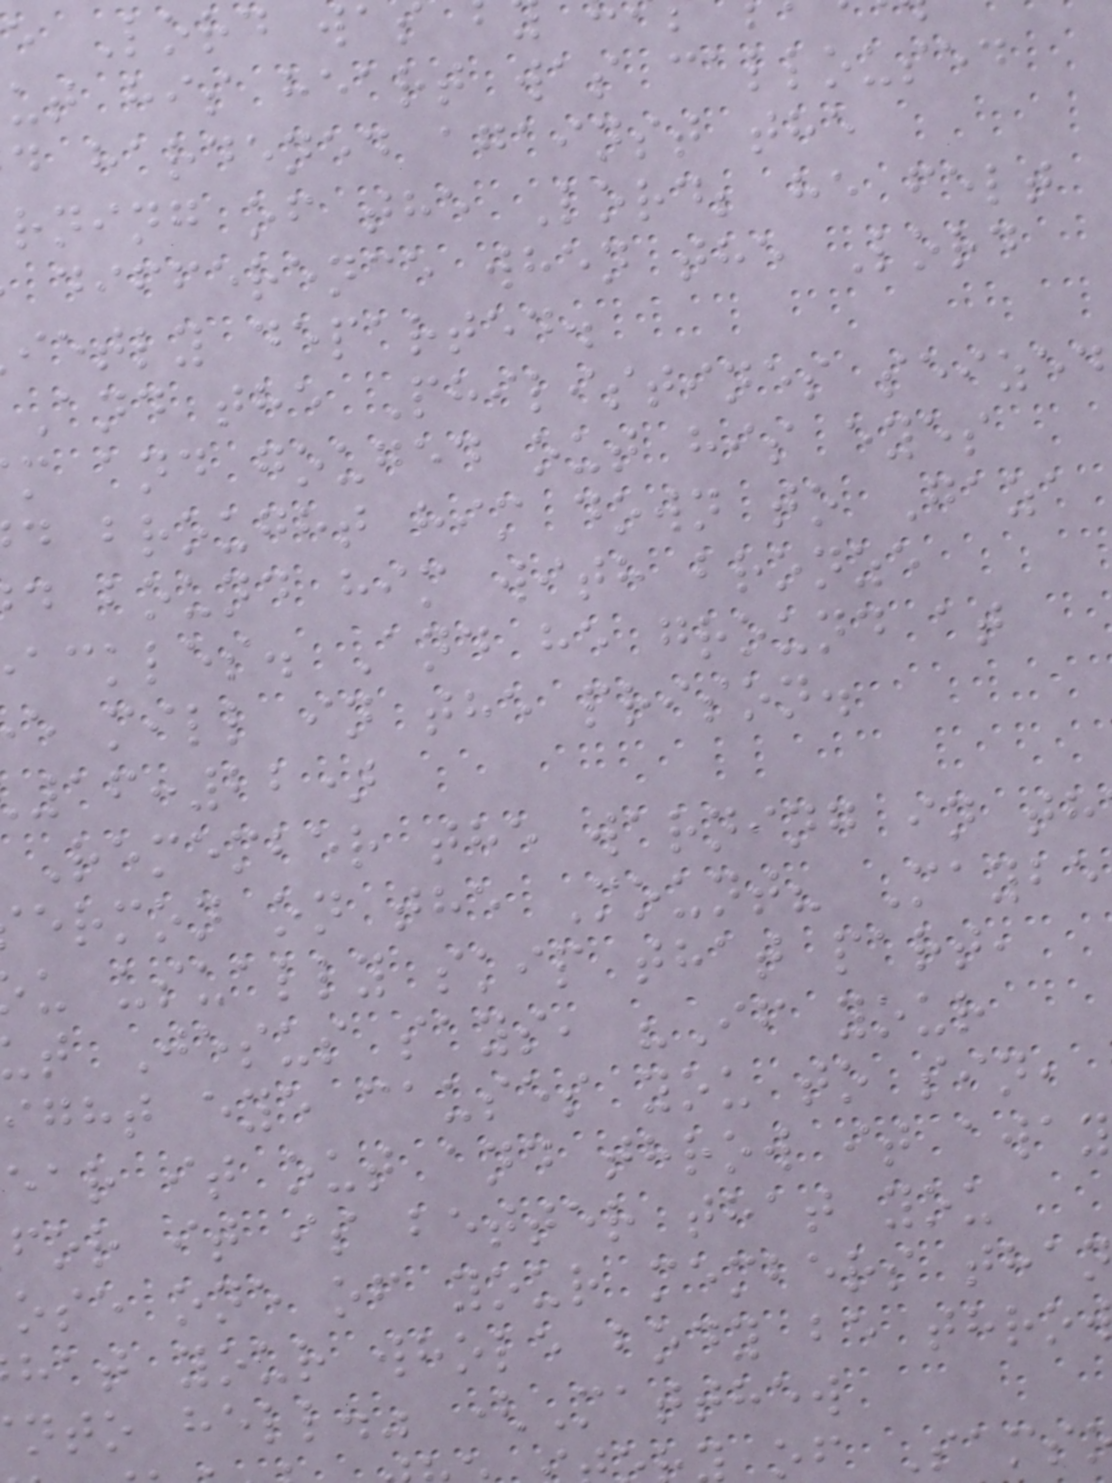e Lord wa
ut his heart was calloused
d hardened against the
rning of the Lord; he felt
difference when the Lord
ietly departed.
And the Philistines seized
m and gouged out his eyes
d brought him down to Gaza
d bound him with bronze
ackles. And he ground at
e mill in the prison.
16:22)
Remember the warning in th
ermon on the Mount? Maybe
u usually skip that part,
t Jesus says, "If your
ight eye causes you to sin,
ear it out and throw it away
for it is better that you
ose one of your members tha
hat your whole body be thro
nto hell." (Matthew
of Sams
